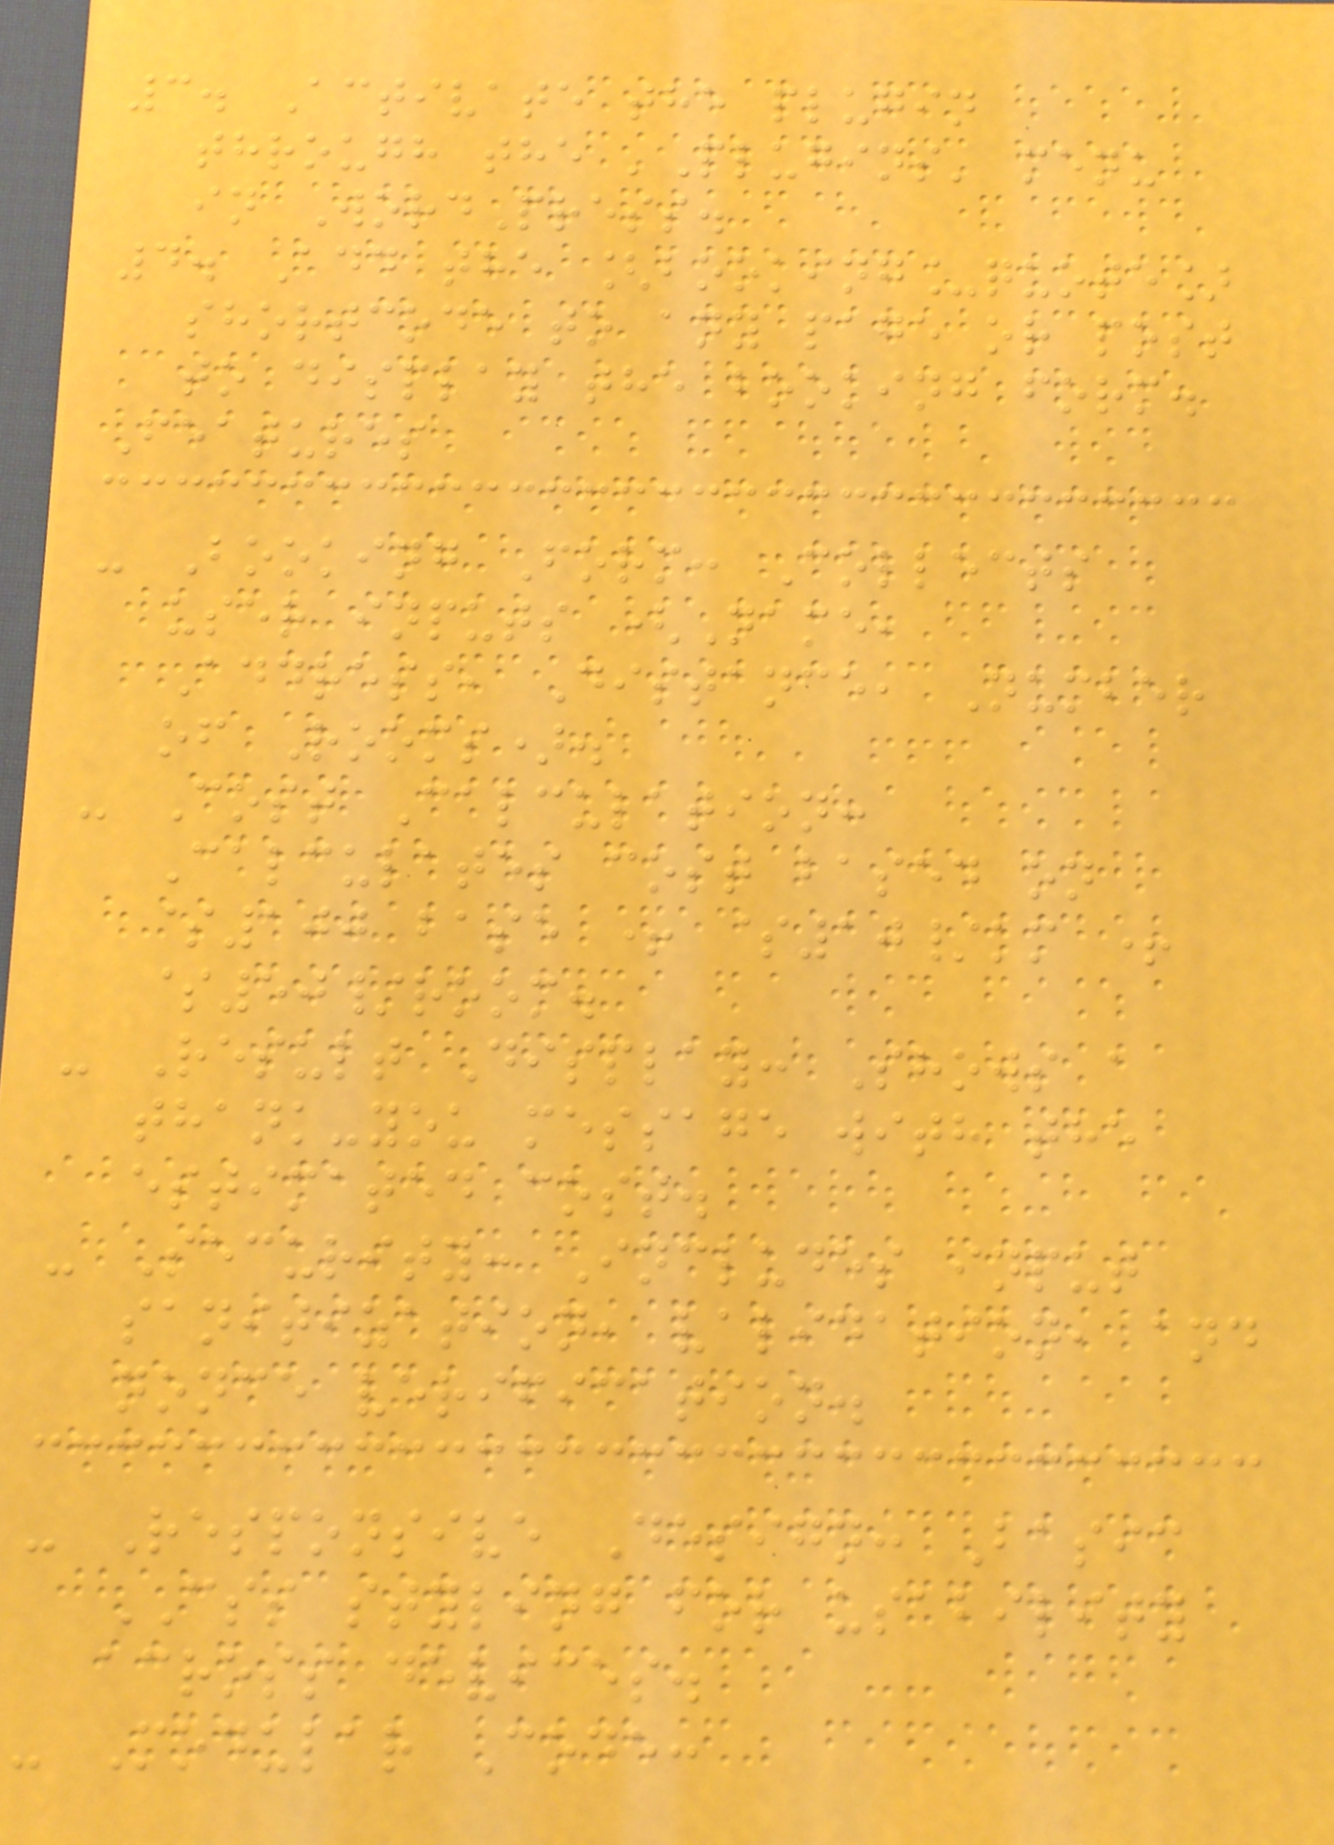3. Activate the plugin
through the 'Plugins' menu
in WordPress.
4. Add the [booking_quote]
shortcode to any page or post
to display the booking form.
Features
- Booking Form: Collects
user inputs (Name,
Address, Distance, Number
of Rooms).
- Cost Calculation:
Calculates cost based on
$100 base + $10/km +
$50/room.
- Result Display: Shows a
thank-you message with the
estimated cost.
- Security: Includes input
sanitization, validation, and
nonce verification.
- Responsive Design: Basic
CSS styling for usability
across devices.
- Modular Code:
